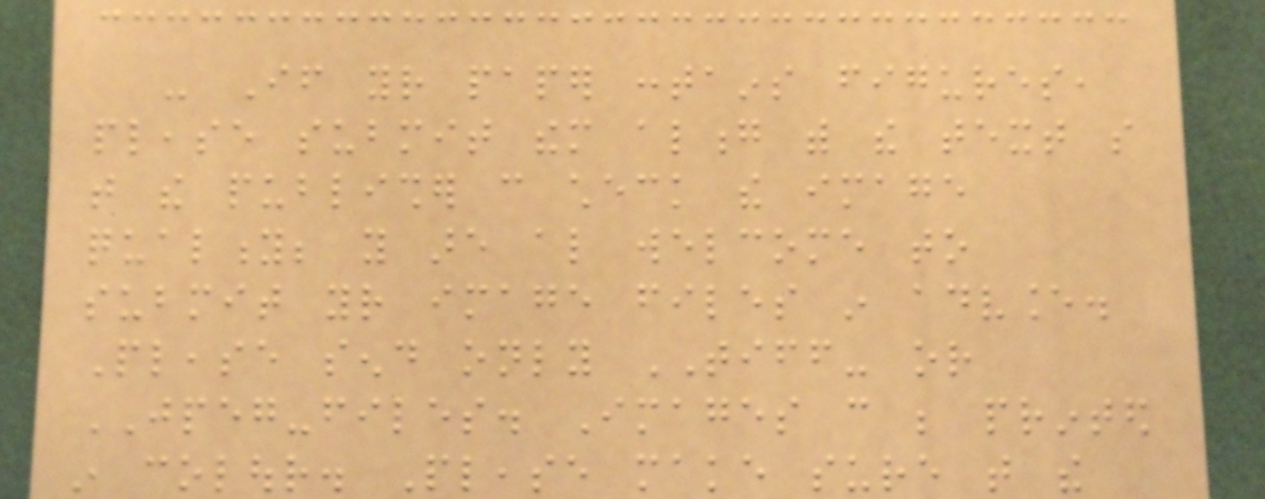- If your paper contains figures,
please submit them along with the text so
that the publisher can check the image
quality; you are also welcome to
submit your image files in advance.
Please send only TIFF- or
JPEG-files. Images can be printed
in colour. Please make sure that the
